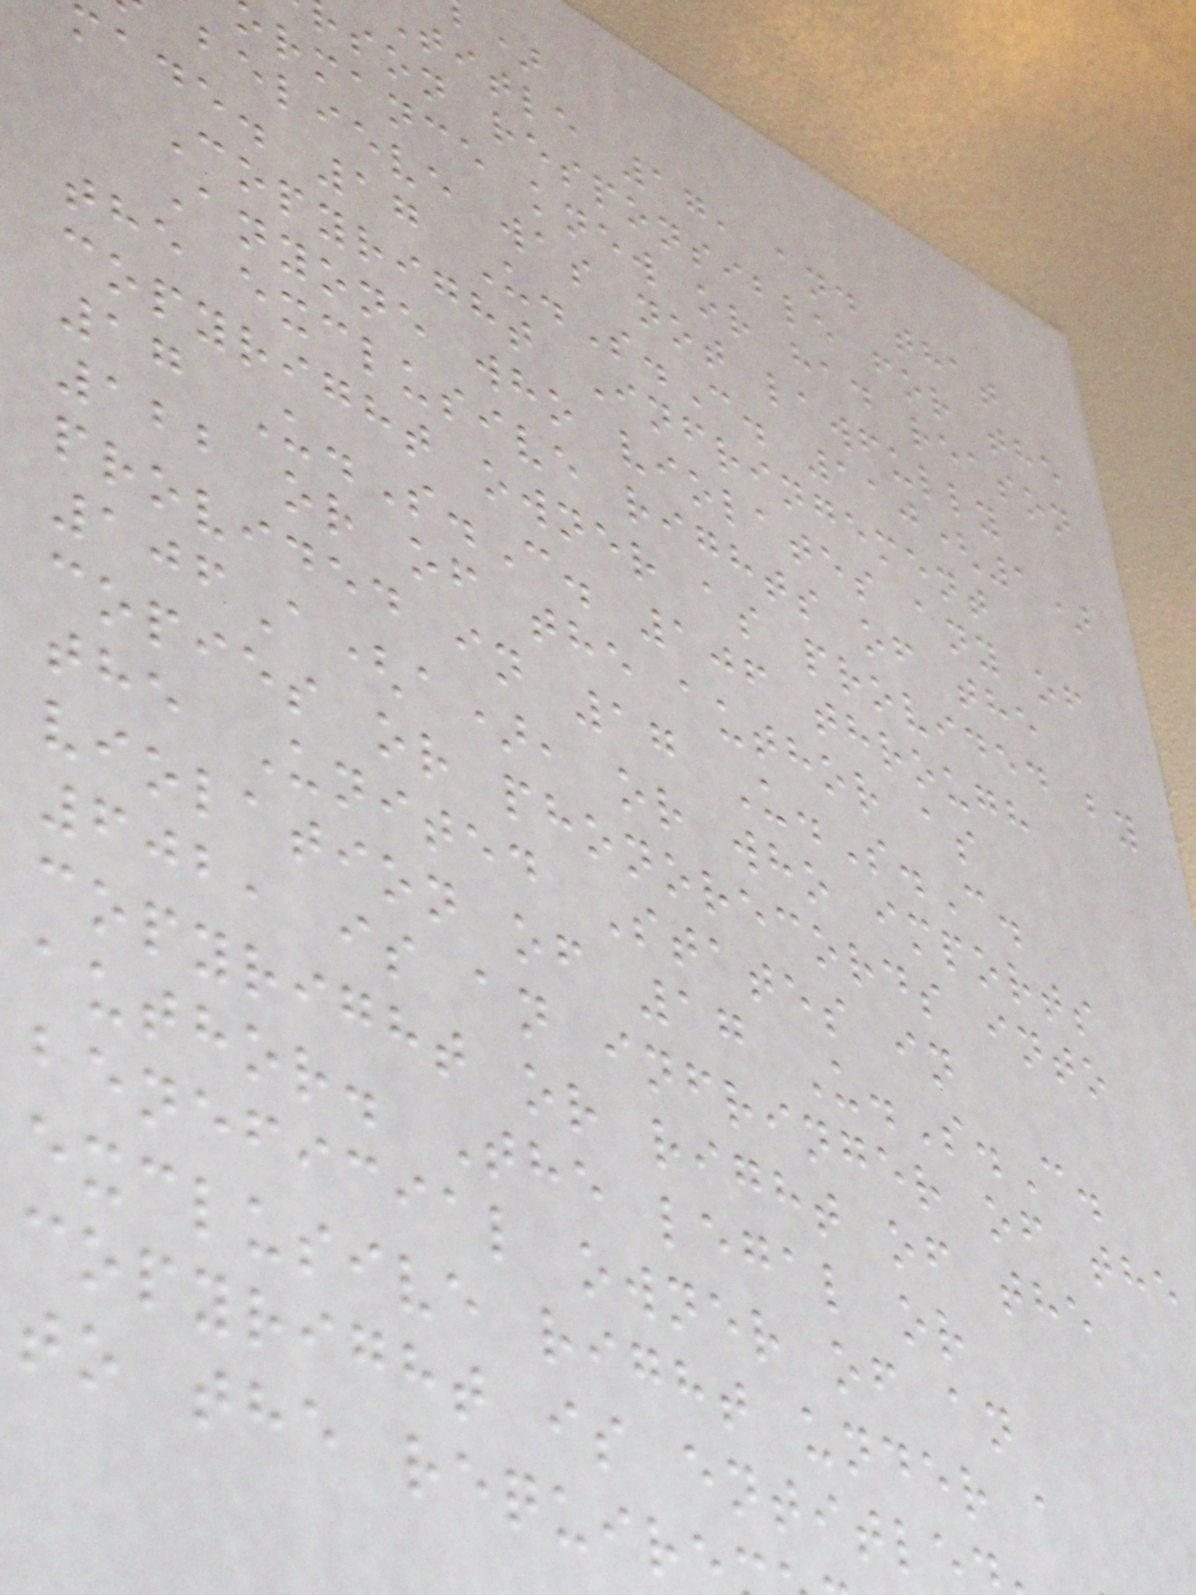title 17, and that
son responsible for the
rmance knew or had reason
believe was not lawfully
made. 17 U.S.C. 110(1)
Copyright Infringement
Anyone who violates any of
the exclusive rights of the
copyright owner as provided by
17 U.S.C. 106 through
122 or of the author as
provided in 17 U.S.C.
106A(a), or who imports
copies or phonorecords into
the United States in
violation of 17 U.S.C.
602, is an infringer of the
copyright or right of the
author. The legal or
beneficial owner of an
exclusive right under a
copyright is entitle
to the requir
